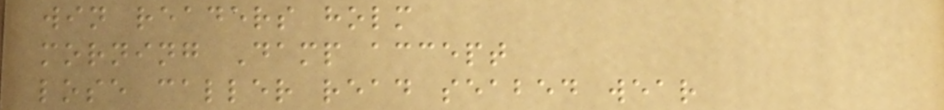win readers holm
morning Damp accept
lose caller read seabed wear
